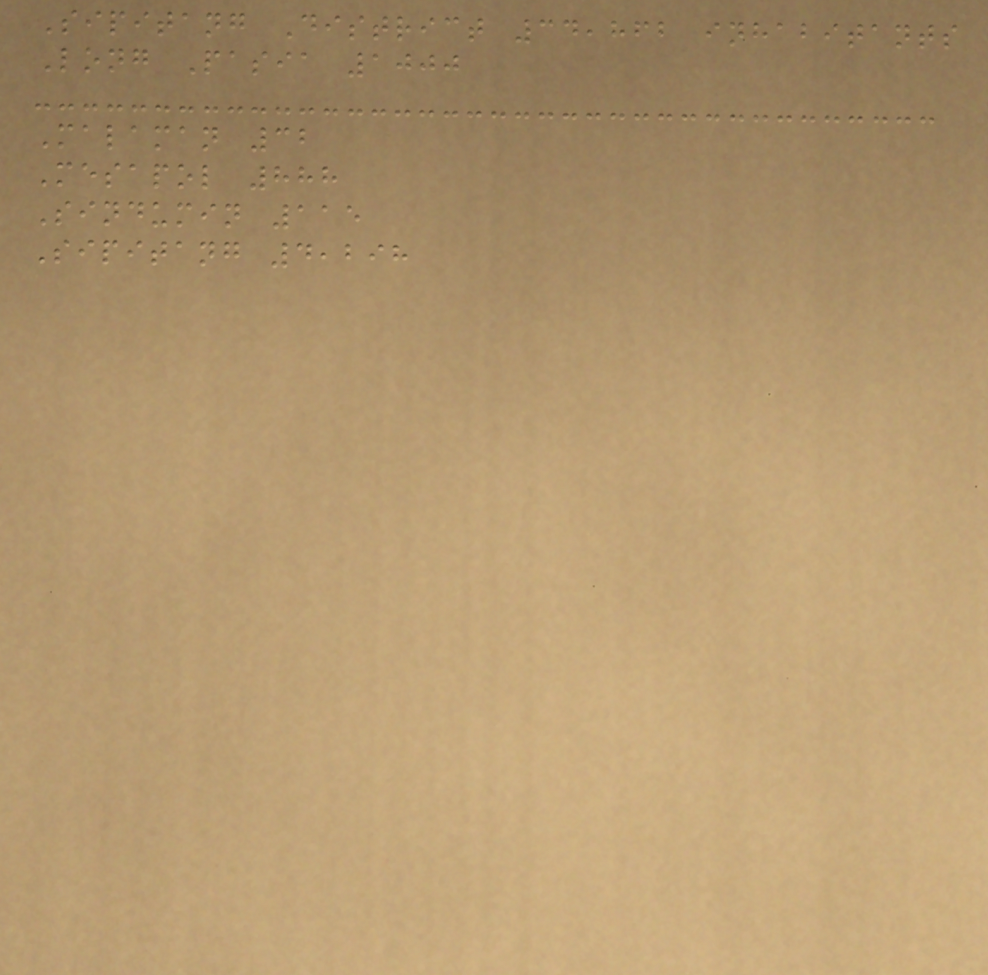Sipitang District 34,862 inhabitants
Long Pasia 1000
Malaman 32
Mesapol 888
Sindumin 115
Sipitang 4,298
